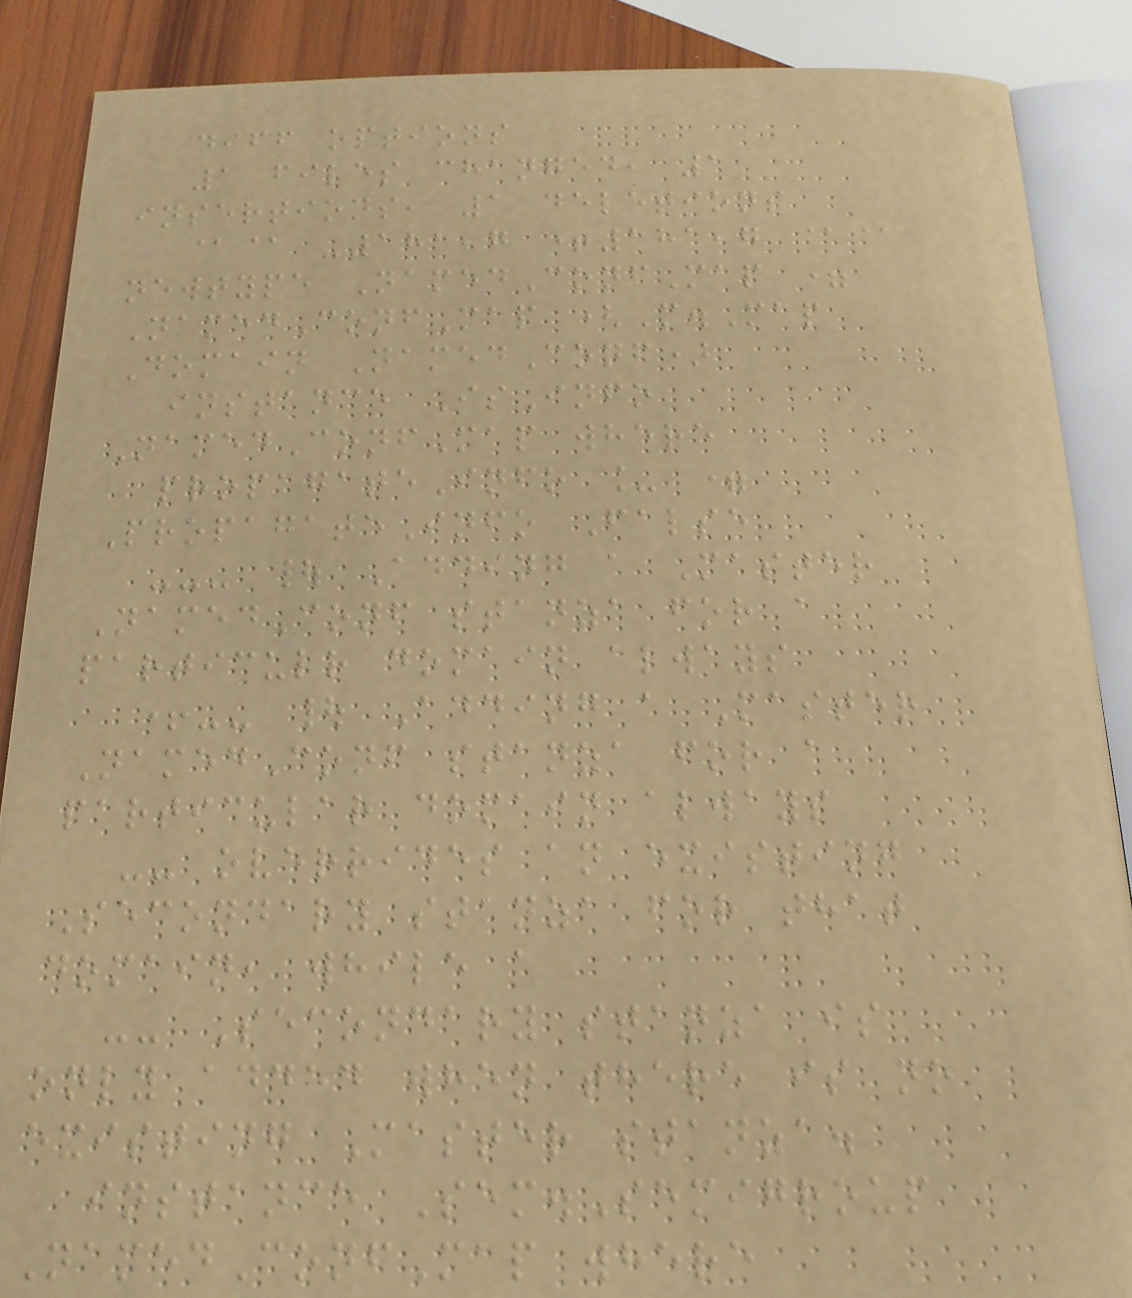diff options
1 files changed, 1
insertions, 1 deletions
@@ -181,7 +181,7 @@
newtype NamedConfMap =
NamedConfMap (M.Map
Domain NamedConf)
instance IsInfo
NamedConfMap where
propagateInfo _ =
PropagateInfo False
--- | Adding a Master
NamedConf stanza for a
particulr domain always
+-- | Adding a Master
NamedConf stanza for a
particular domain always
-- overrides an existing
Secondary stanza for that
domain, while a
-- Secondary stanza is
only added when there is no
existing Master stanza.
instance Sem.Semigroup
NamedConfMap where
